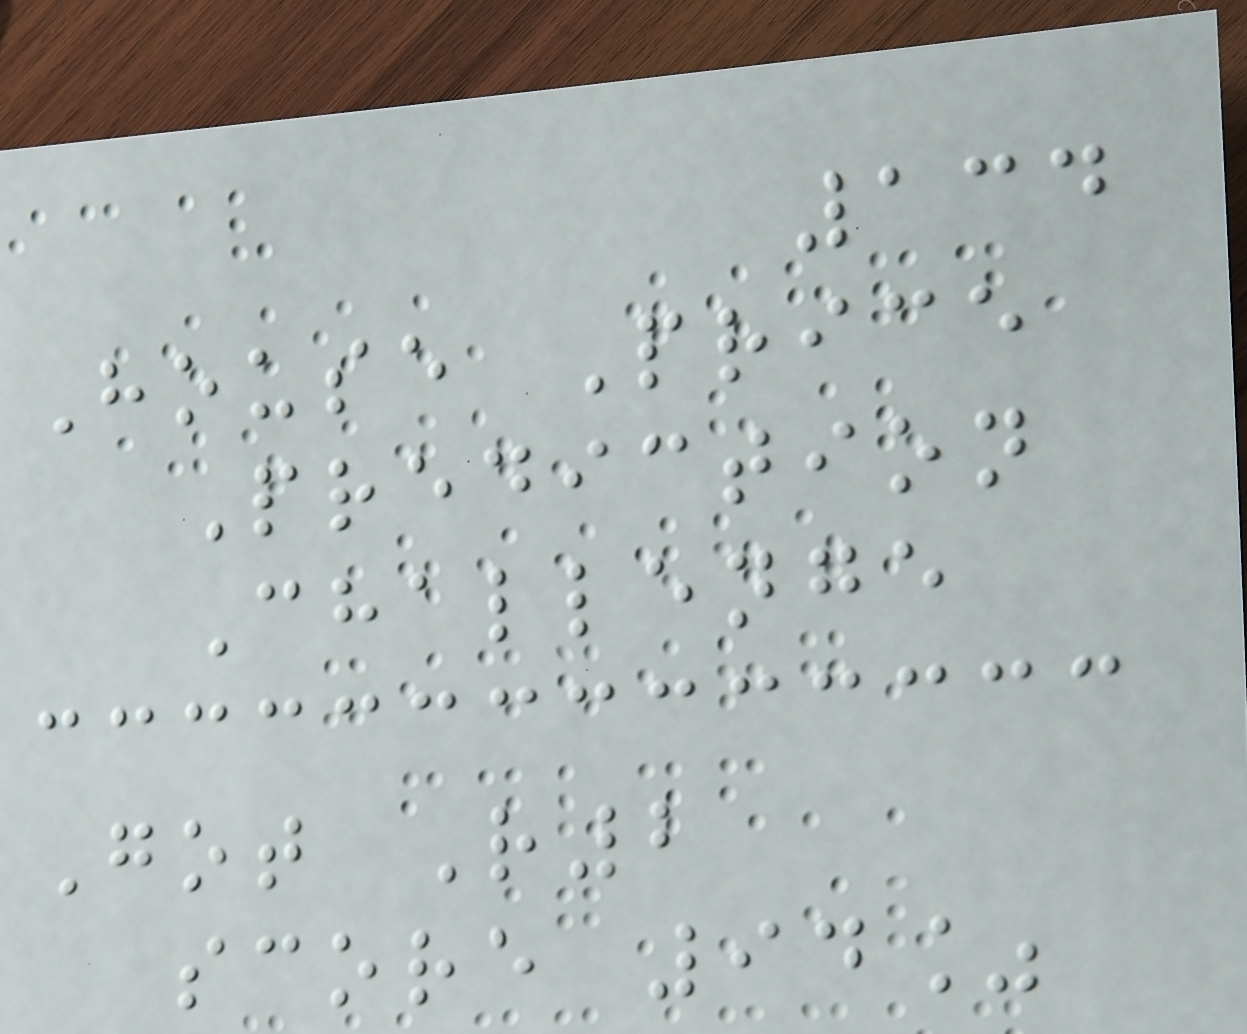134
House Price
Prediction
Challenge
Got R2
score 94%
